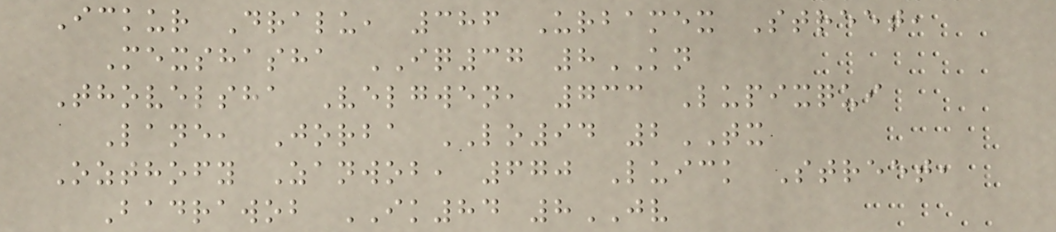Ickur Dralu, 386 Urbamex Street,
Mexshasha IQ37 8KN
Thovelsha Velgwen, 733 Lupixqui
Lane, Jorba LO94 2TX
Ozthofy Zanwob, 670 Luick Street,
Badrawob IK84 8JV
